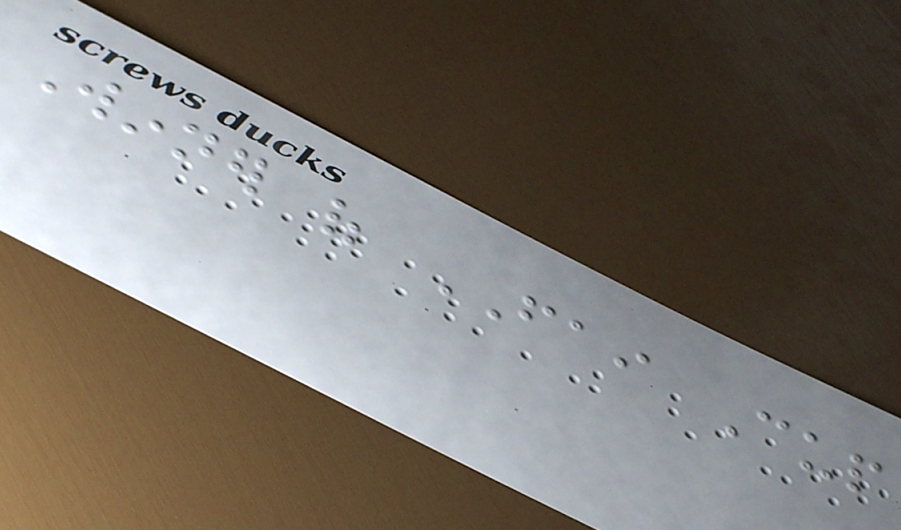Winner of FAI Cup
